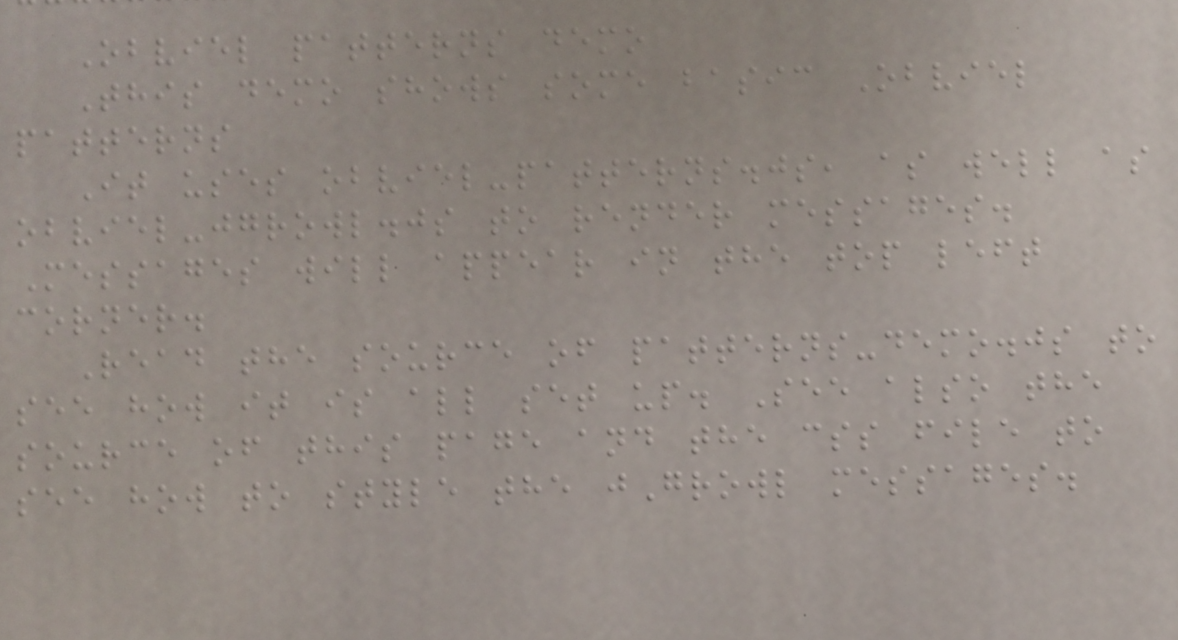Obviel patterns demo
This demo shows some basic Obviel
patterns
It uses obviel-patterns.js, as well as
obviel-jgrowl.js to render messages.
Messages will appear in the top left
corner.
Read the source of patterns-demo.js to
see how it is all set up. See also the
source of this page and the css file to
see how to style the jGrowl messages.
